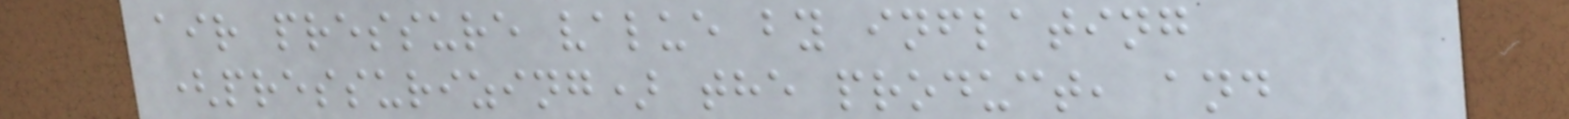air pressure value by inflating
(pressurizing) the product, and
